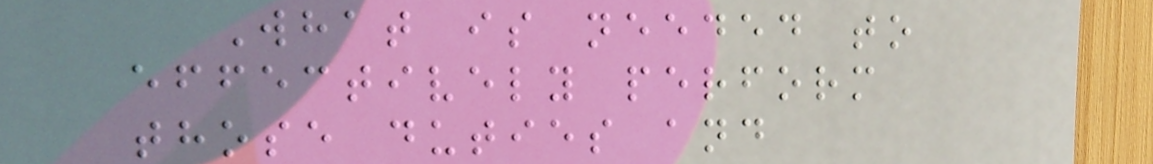What is needed to
effectively perform
those duties and
